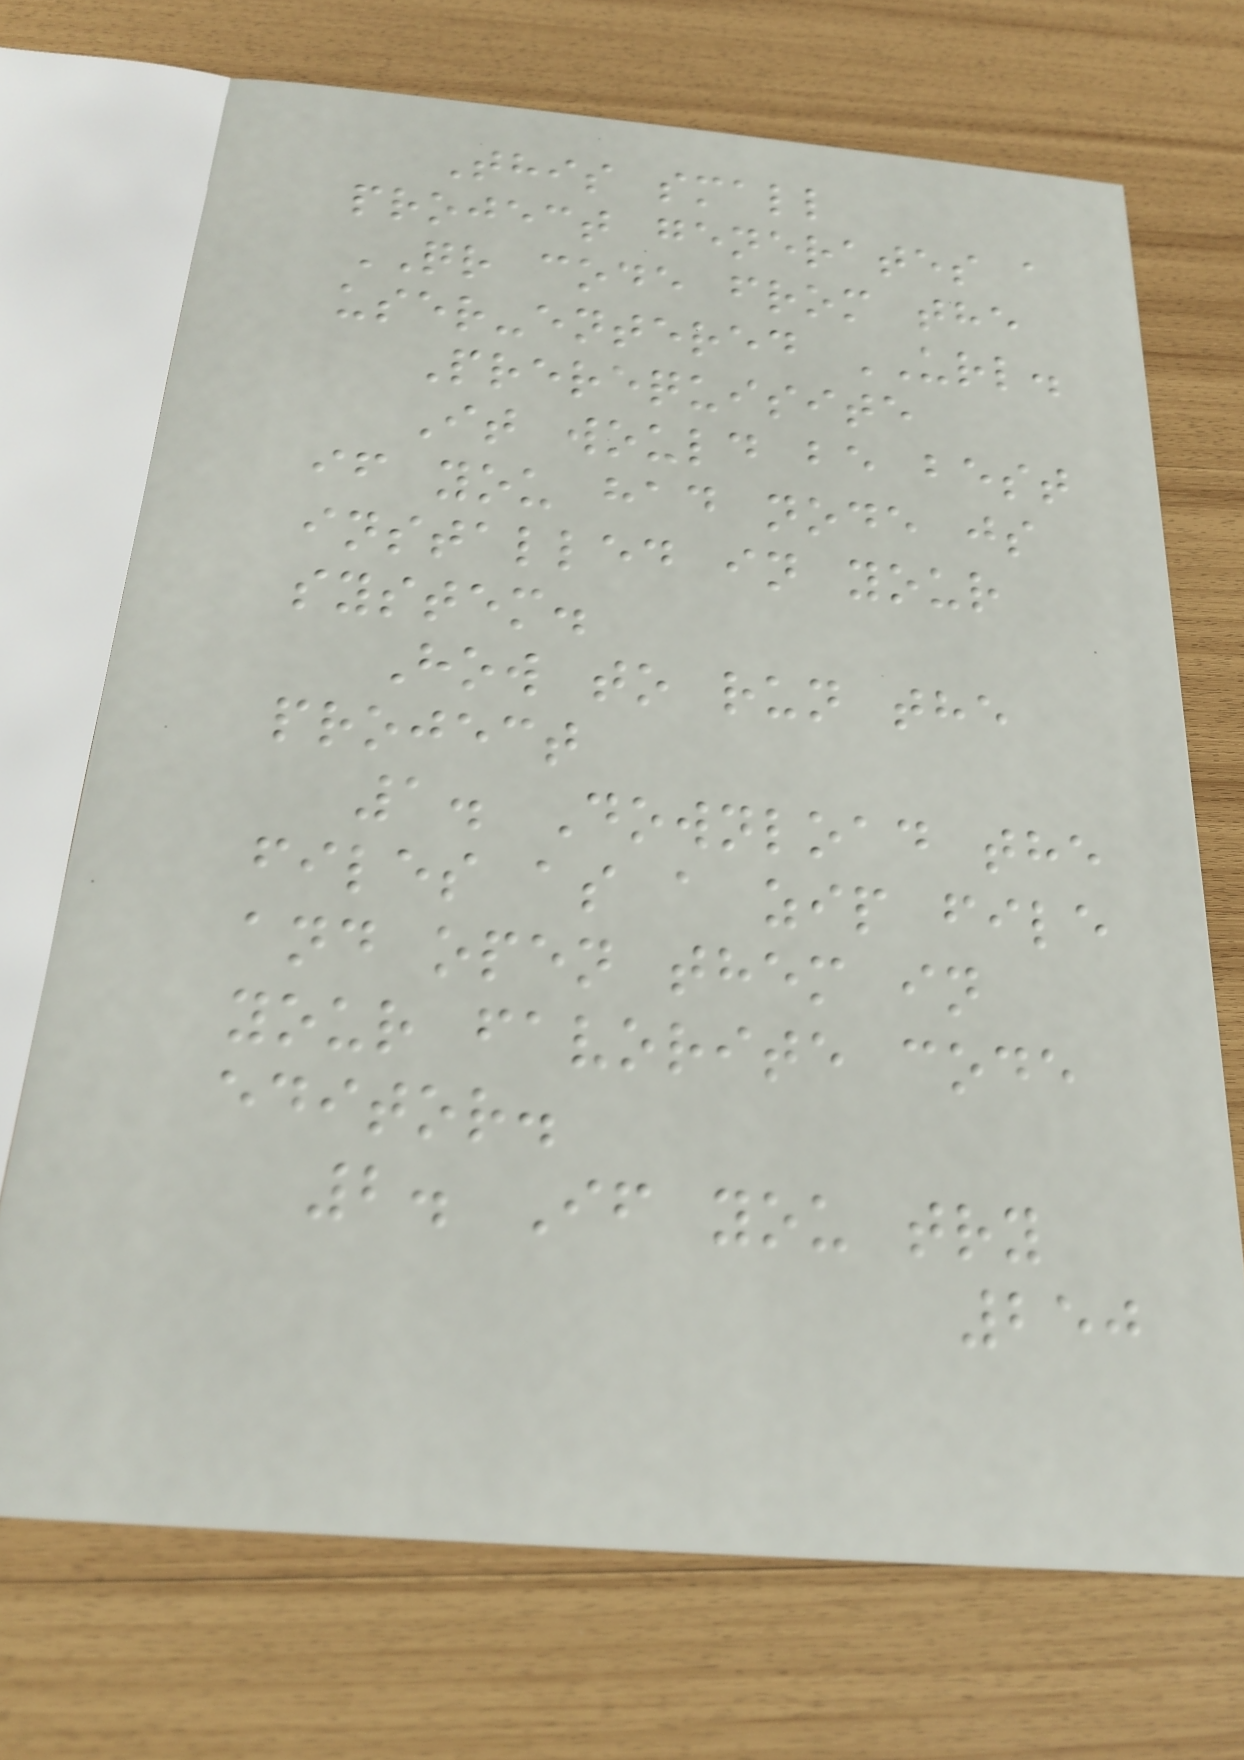This small
project generates a
QR code from the
user-entered URL.
Prerequisite
It would be best
if you had node js
installed in your
system.
How to run the
project
1. Download the
files as a zip file
and open them in
your favorite code
editor.
2. If you try
250
